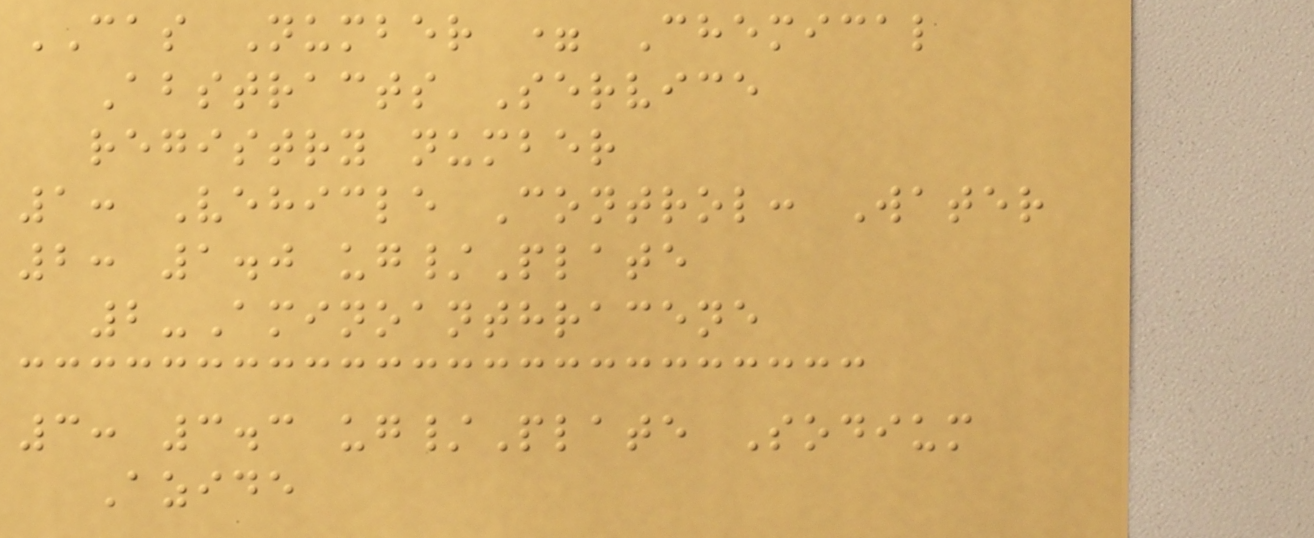CAS Number = Chemical
Abstracts Service
registry number
1: Vehicle Control: Water
2: 1.0 ug/Plate
2-Aminoanthracene
3: 3.3 ug/Plate Sodium
Azide
